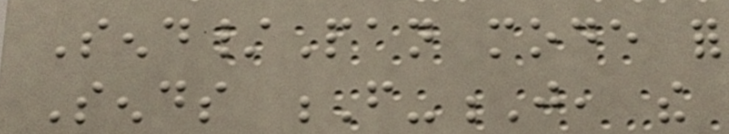Send/Pan mode for
Sends F-J, the
